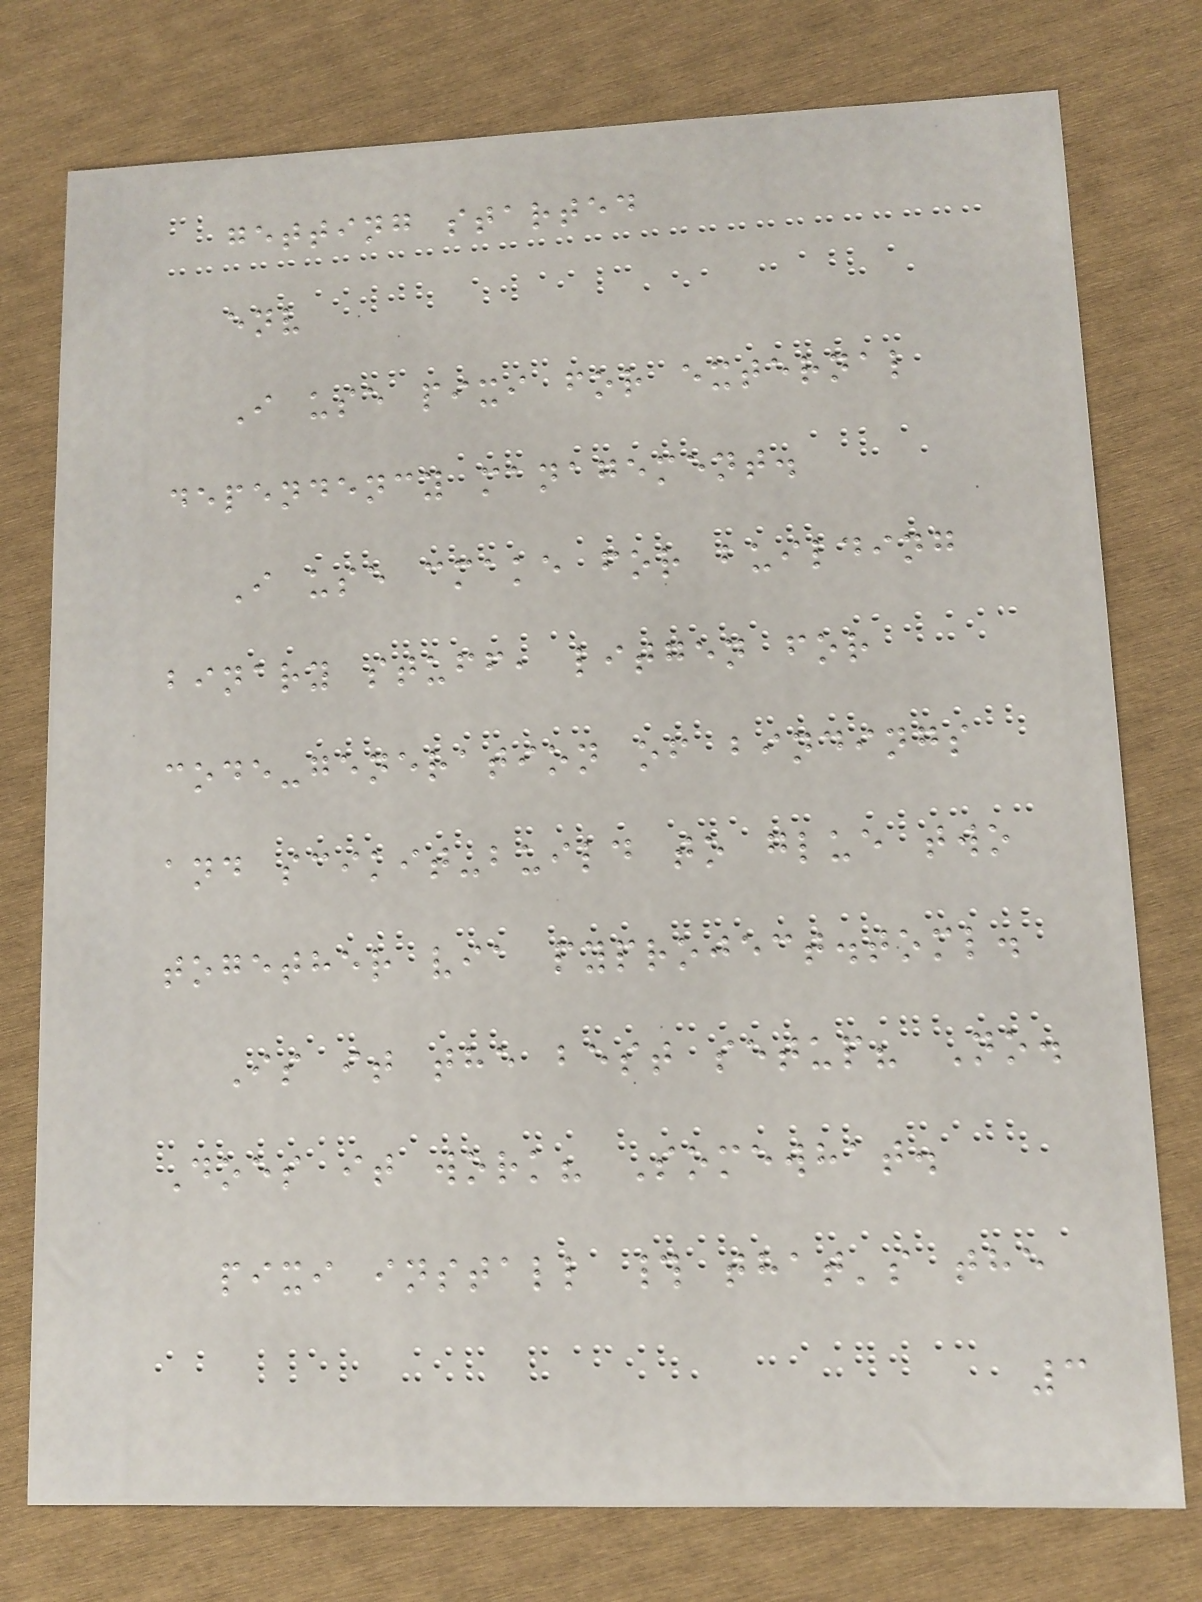getting started
env
I use pixi for external
dependency management.
I use cmake for building
binary stuff, litgen for
code-generation of bindings
and scikit-build to glue two
together via pyproject.toml.
Is it the best setup? No.
Does it work? Somewhat.
pixi install # that's the
3
